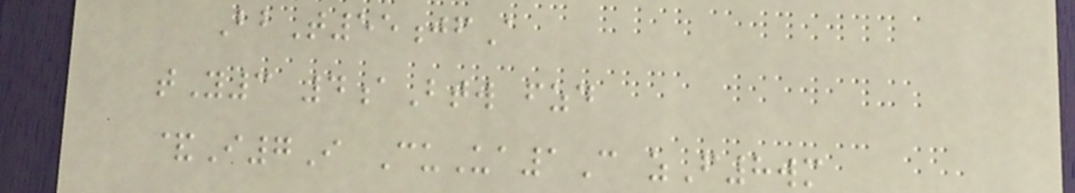BbT55jfA
tY3 4aBtw fzd
&I7I CuUa1C zF8wm
